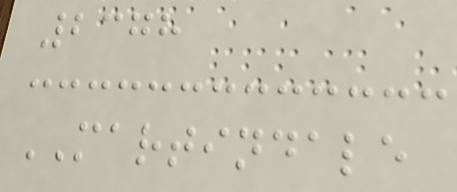2378
MARTINDALE
